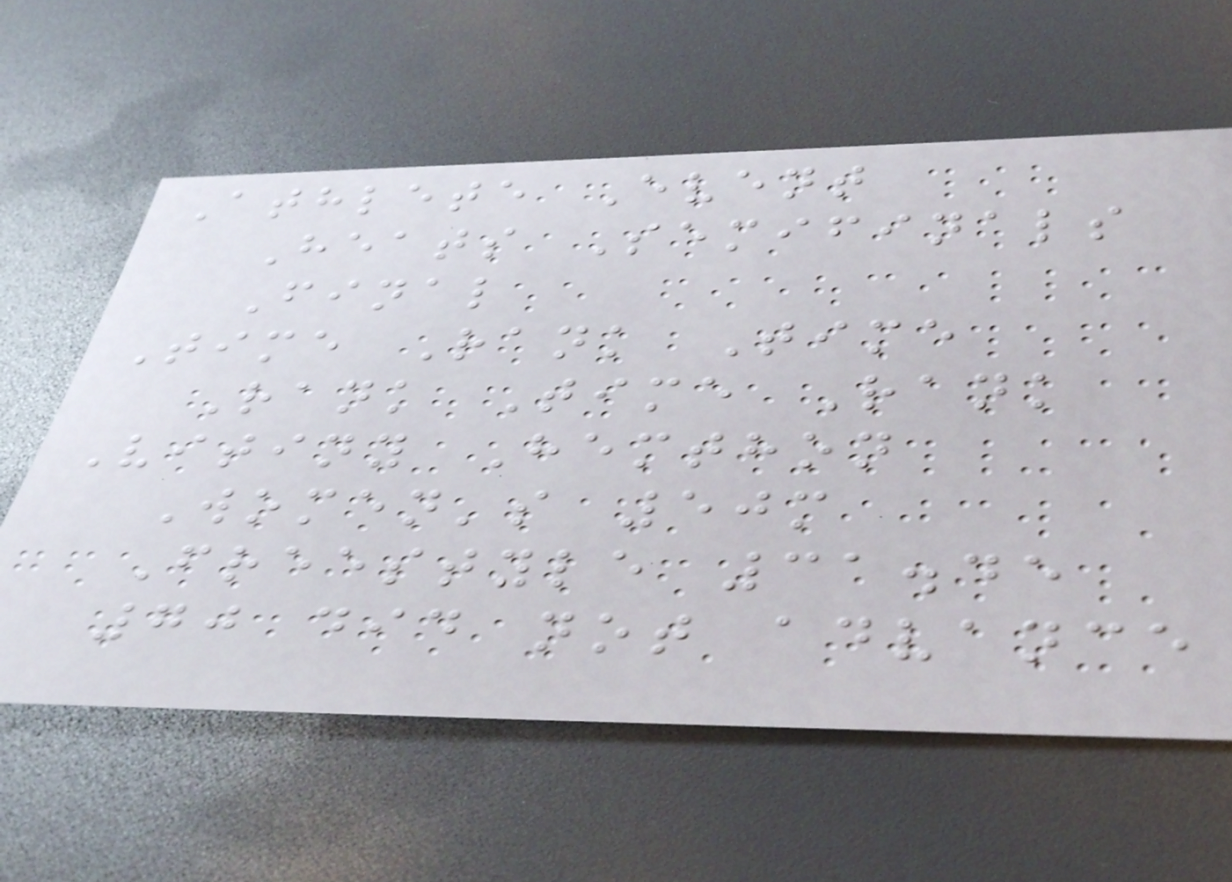Athlete Event
Heats Semifinals
Final
Time Rank Time
Rank Time Rank
Vitiny Hemthon
Women's 50m
Freestyle 31.45
70 did not advance
